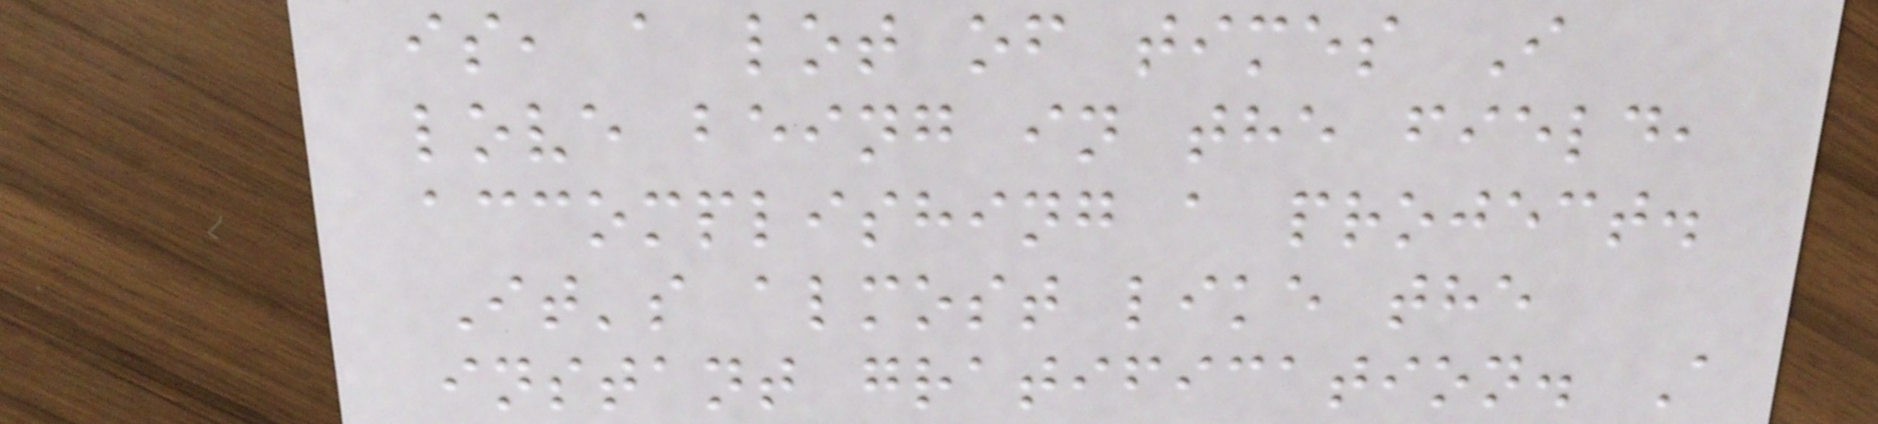is, a lot of times I
love being in the field,
accomplishing a project.
It's almost like the
instant gratification. A
